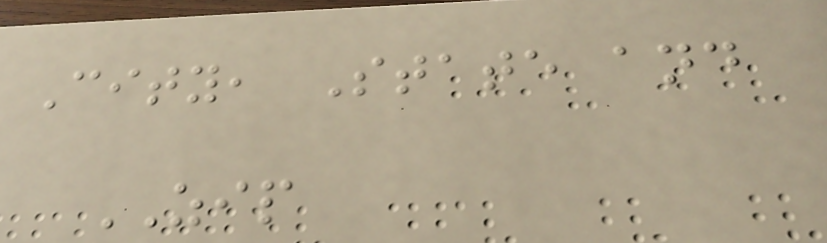City, State and
ZIP
